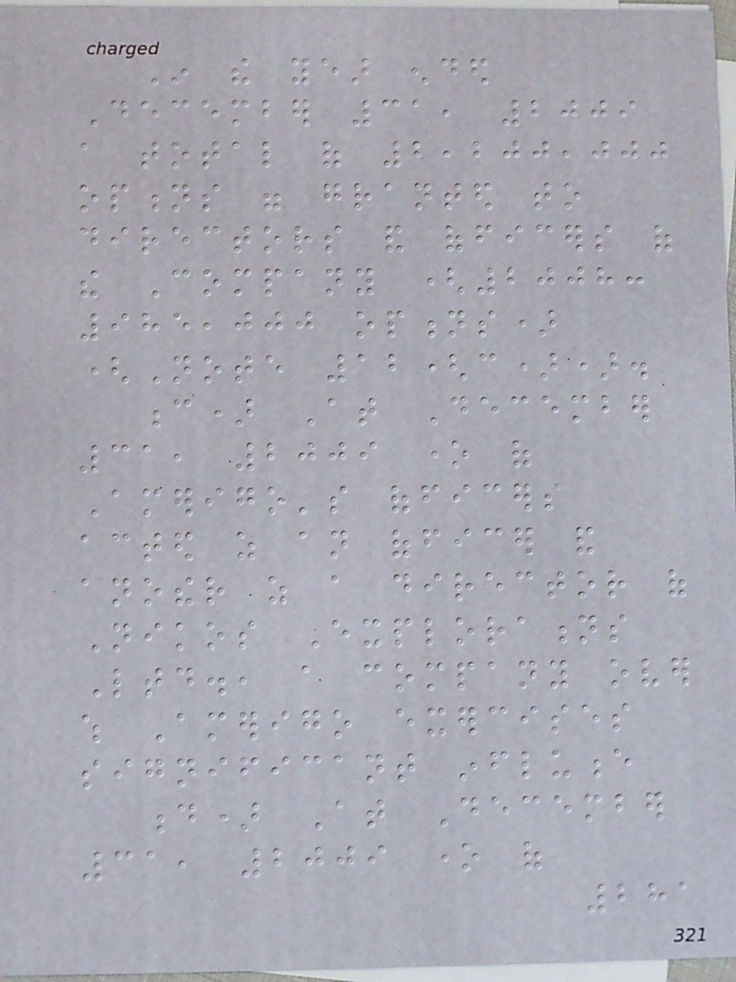In the year ended
December 31, 2009
a total of 2,200,000
options were granted to
directors and officers of
the Company (2008:
985,000 options)
(Note 12(c)).
c) At December
31, 2009 one of
Amerigo's officers
acted as an officer and
another as a director of
Nikos Explorations
Ltd., a company over
which Amerigo exercises
significant influence
d) At December
31, 2009 one of
281
